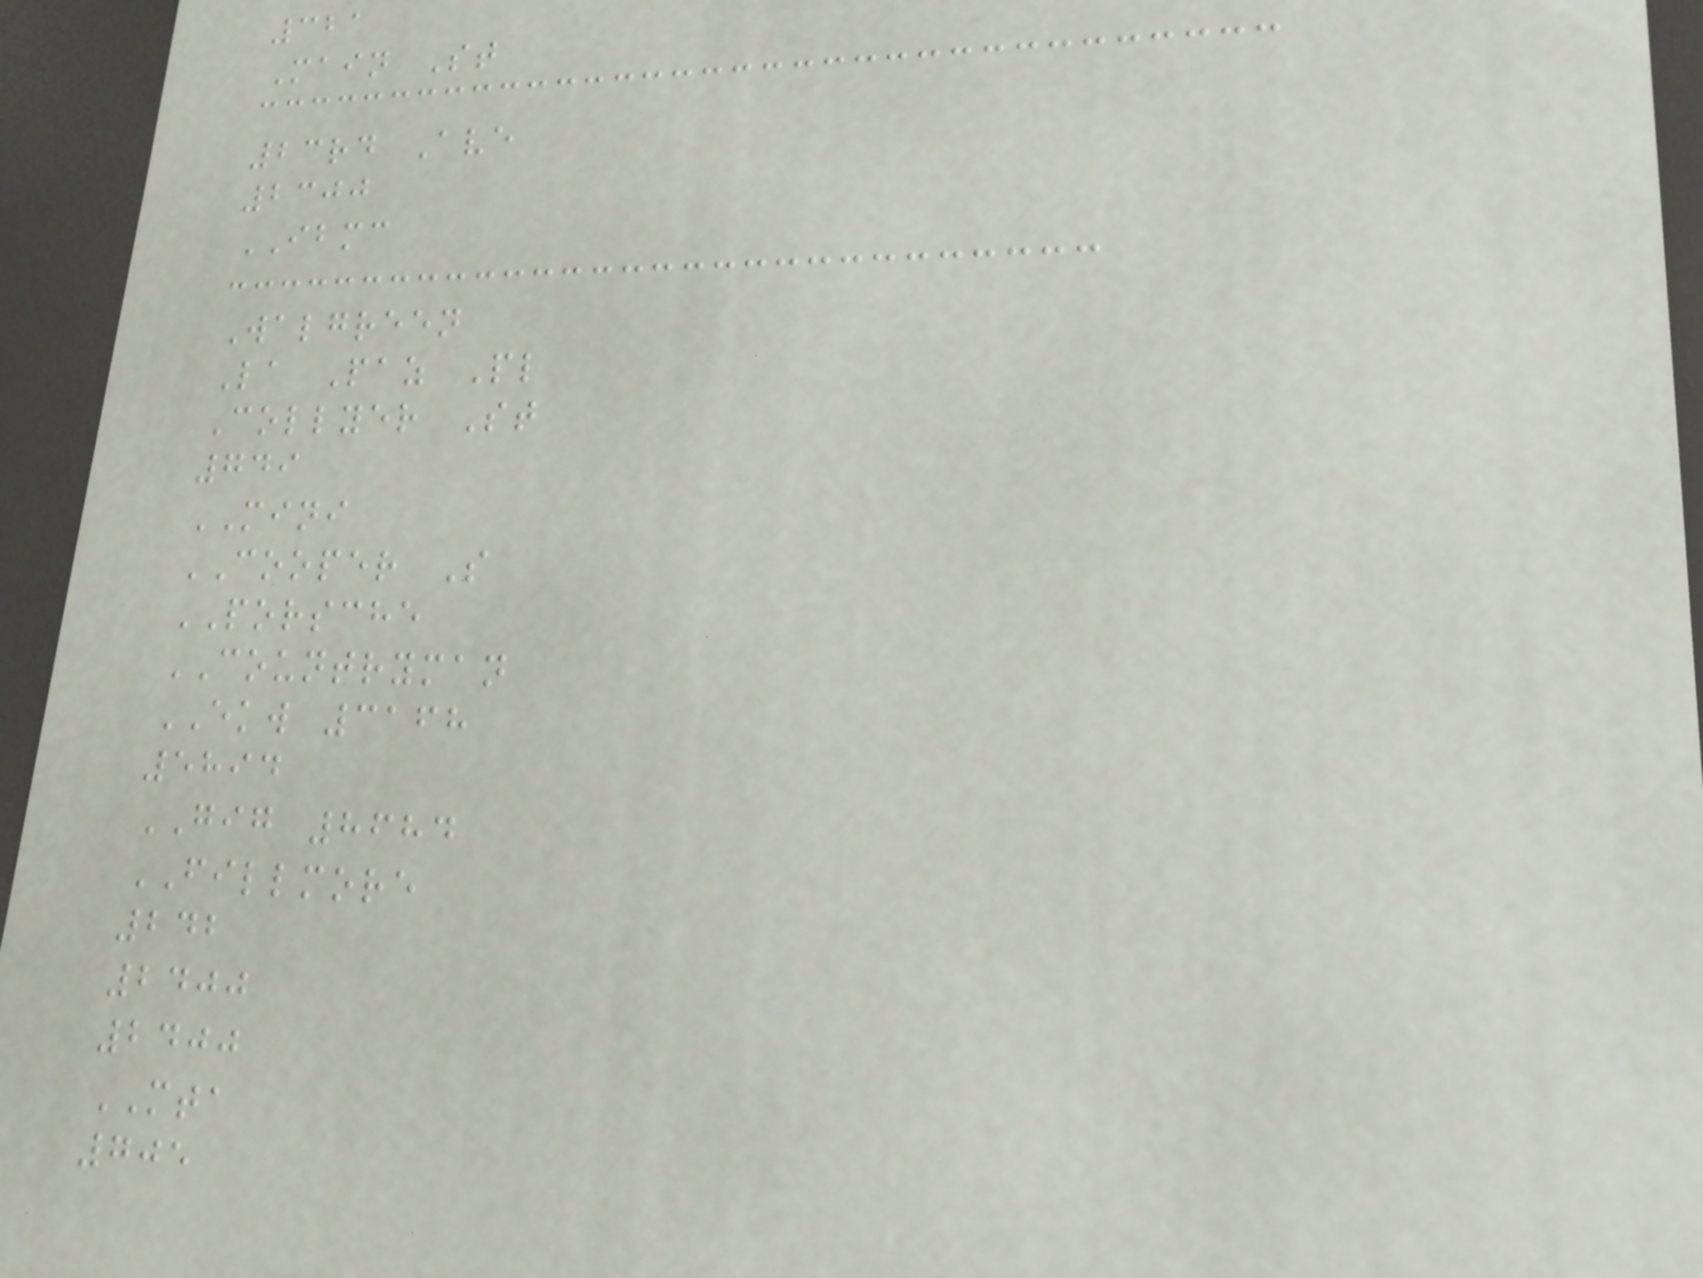321
Main St
23rd Ave
2300
IBMC
Walgreen
La Paz Pl
Collyer St
749
MINI
COOPER S
PORSCHE
COUNTRYMAN
EKW 3168
5894
GIG 8684
FILLMORE
242
2400
2400
MTA
705
